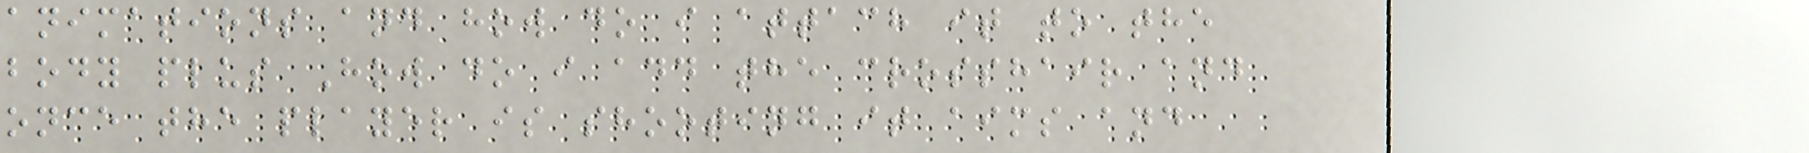animations and how do i attach it to the
body plus How do i add the crosshair and
once the player is shooting it aims and
